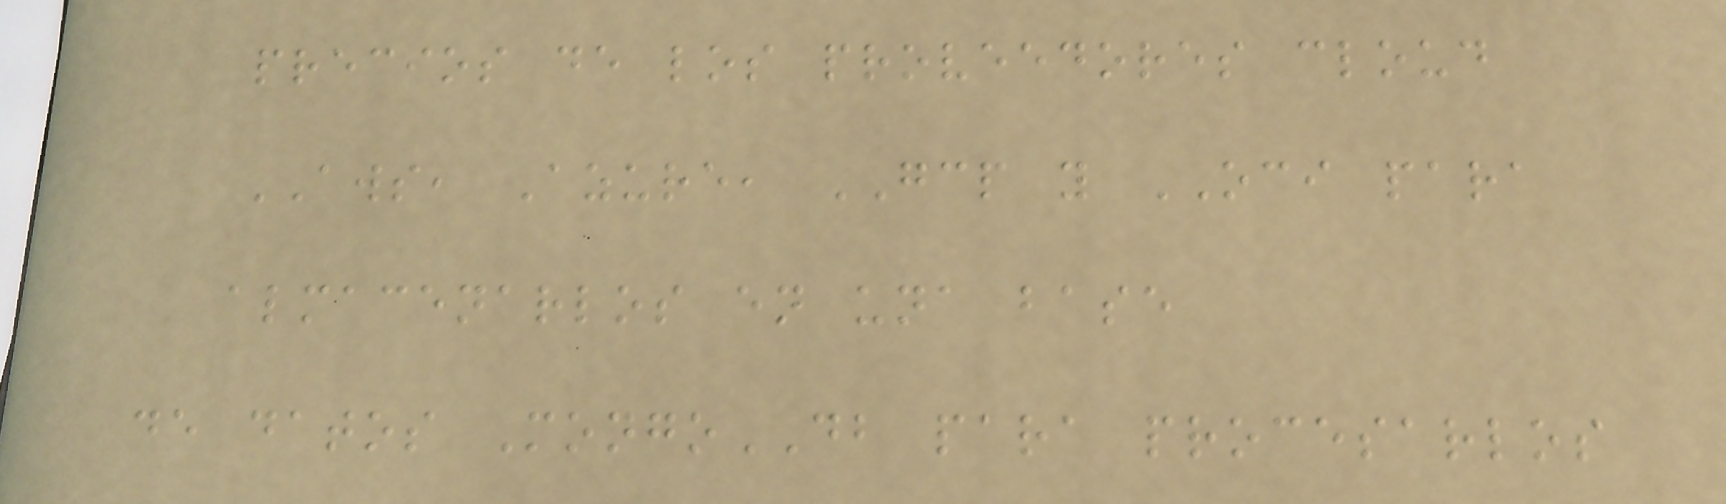precios de los proveedores cloud
AWS, Azure, GCP y OCI para
almacenarlos en una base
de datos MongoDB para procesarlos
